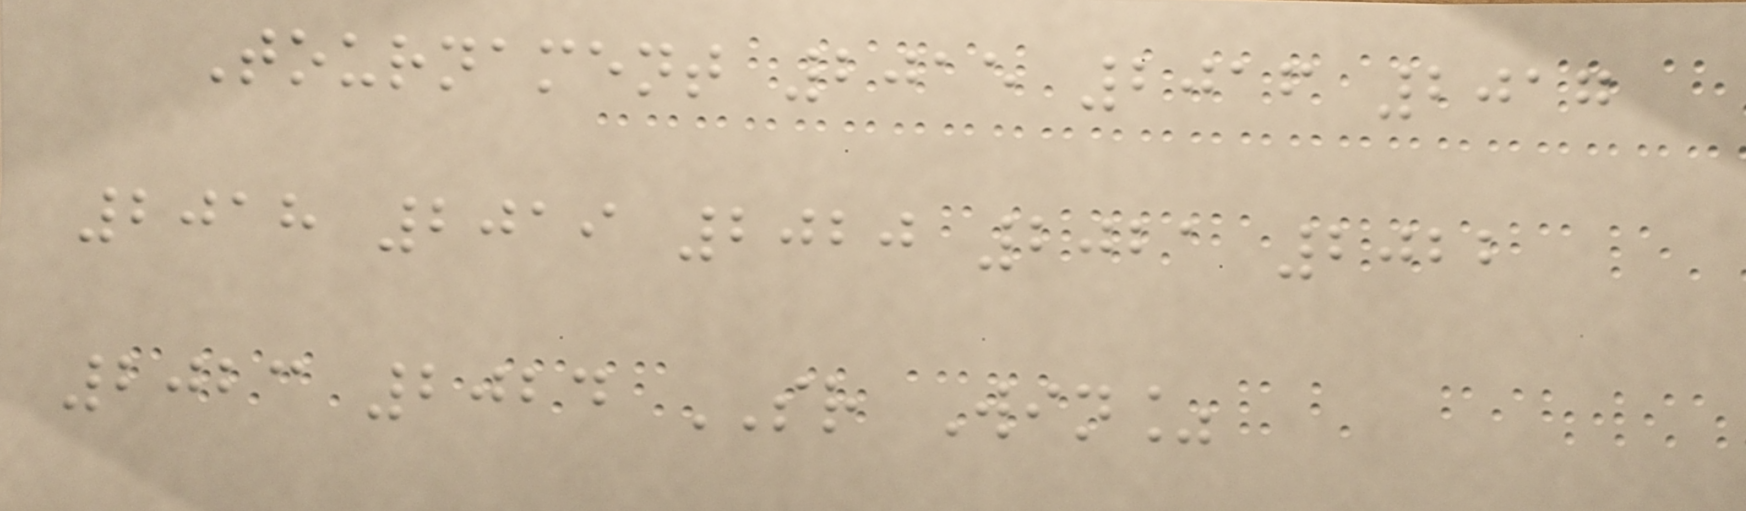Tournament 2015 2016 2017
2018 2019 2020 2021 2022
2023 2024 SR Win%
